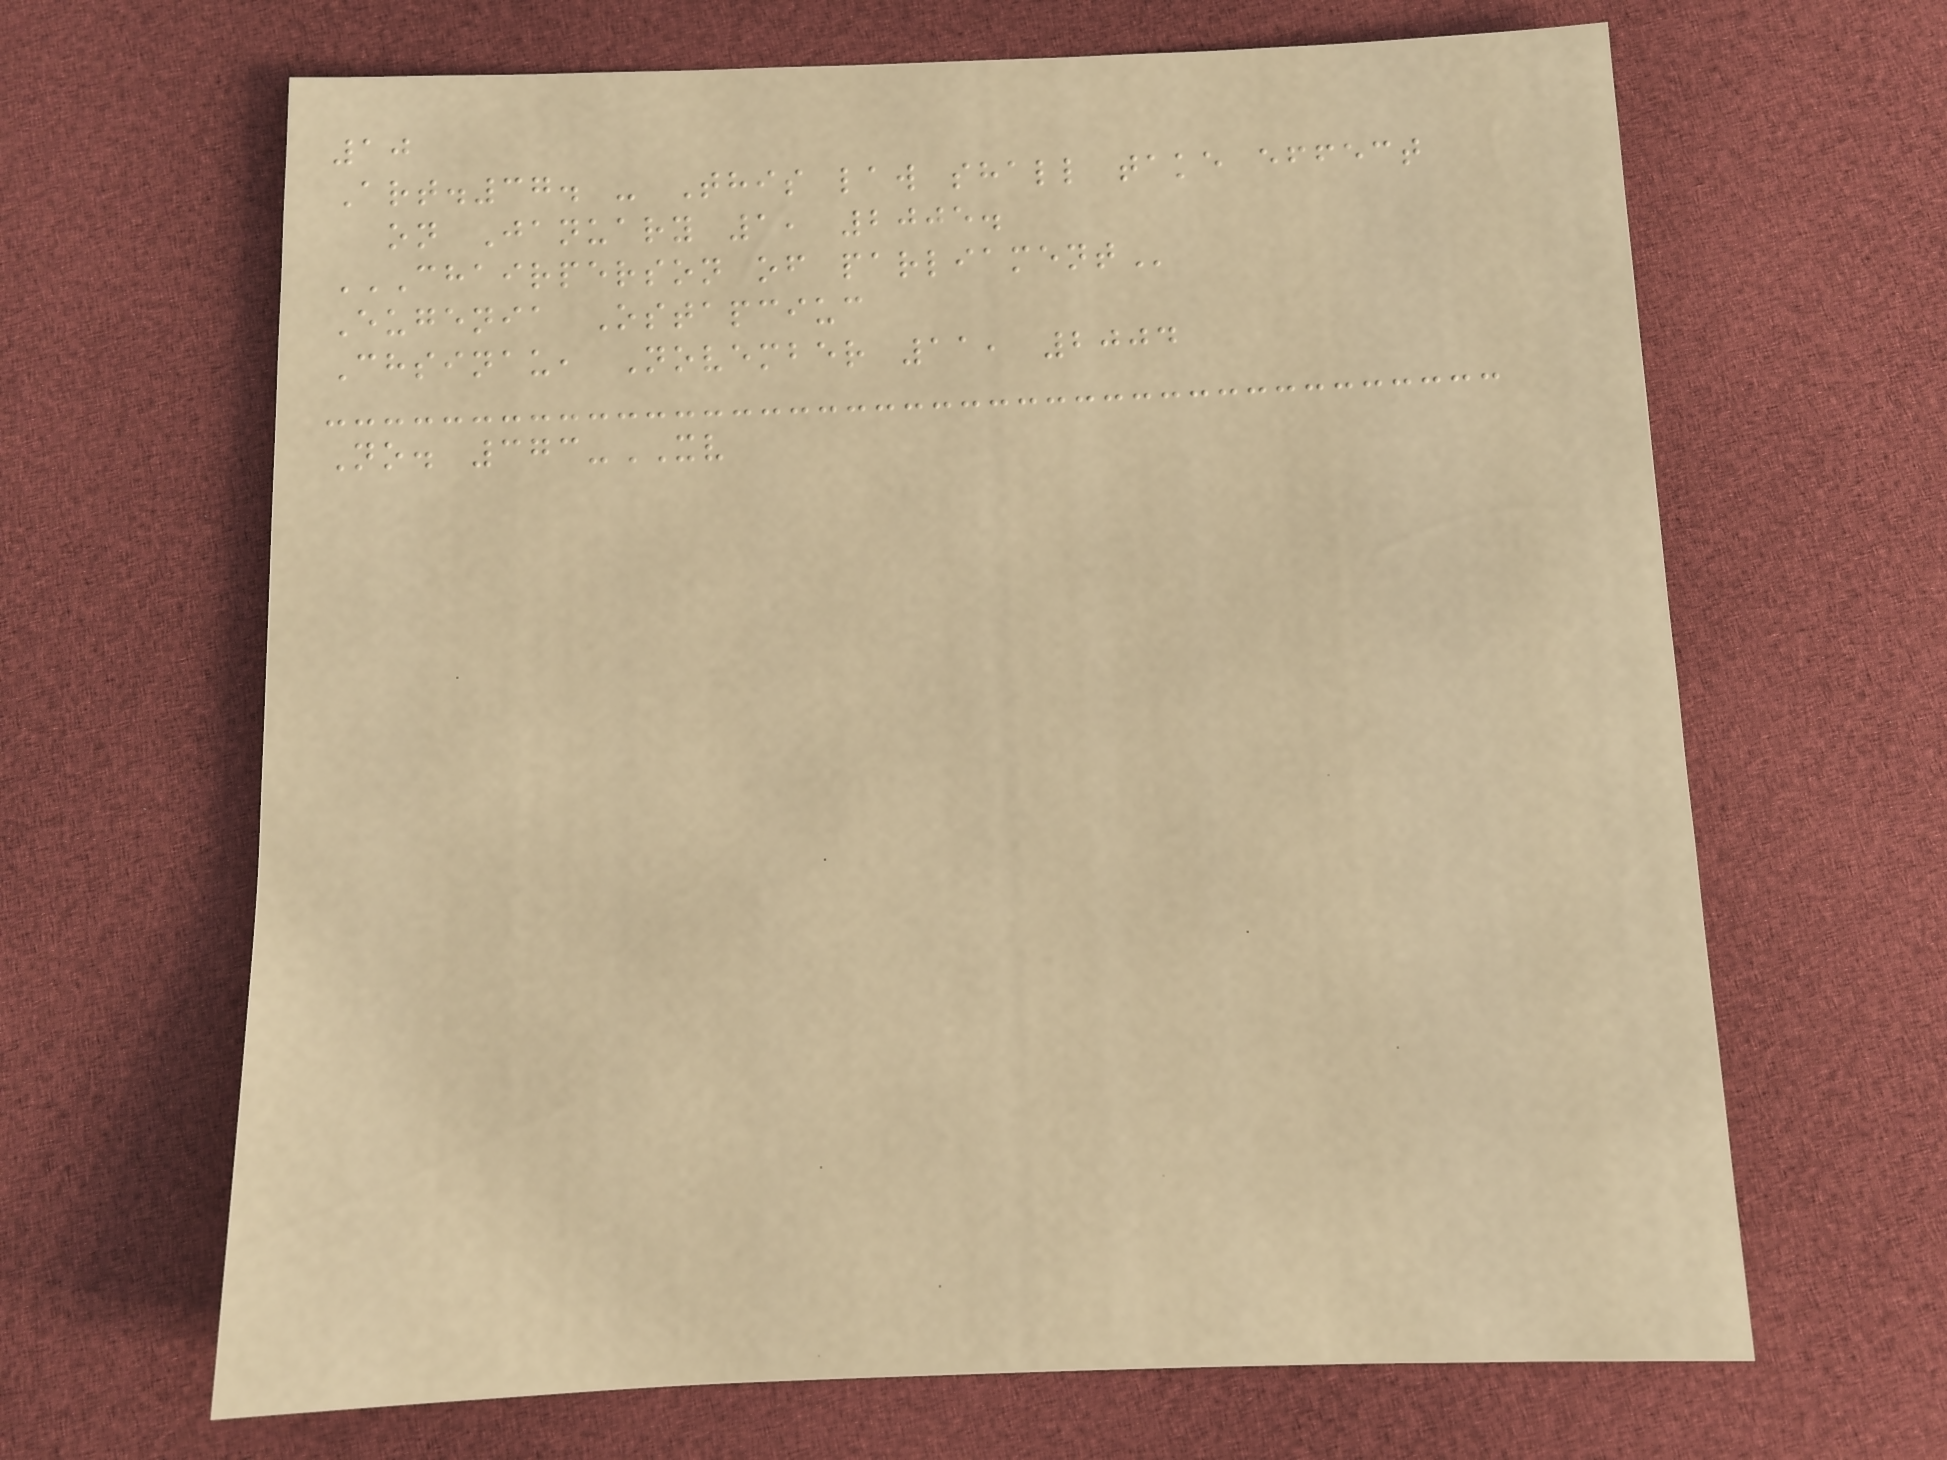10
Art.37. - This law shall take effect
on January 1, 2005.
CHAIRPERSON OF PARLIAMENT
Eugenia Ostapciuc
Chsinau, November 11, 2004
No. 373-XV
